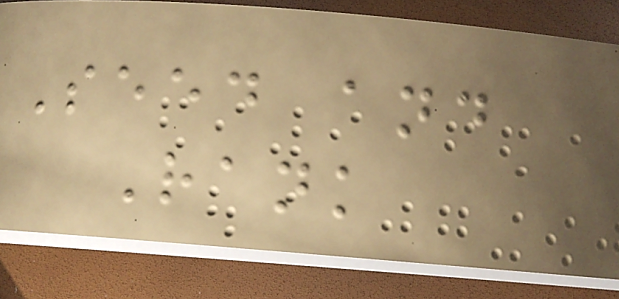Seed and
Rank
